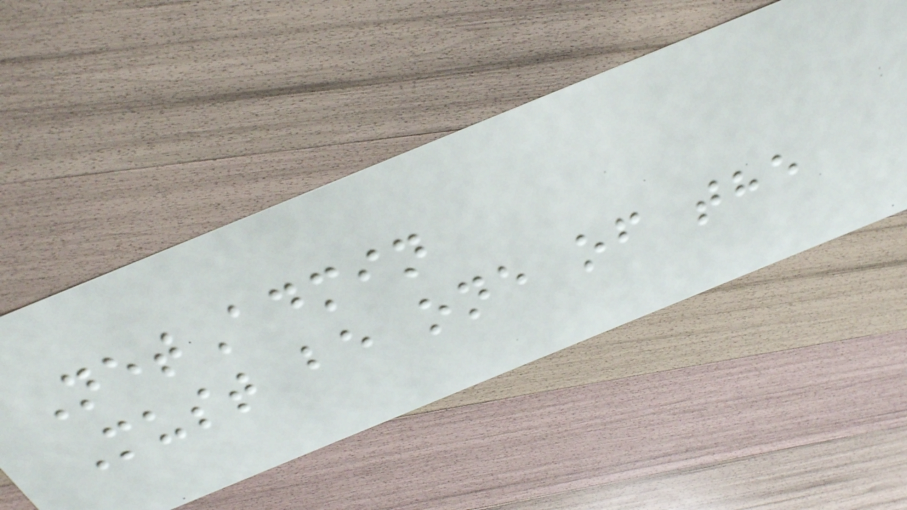NetAdmin
Must be one of the
